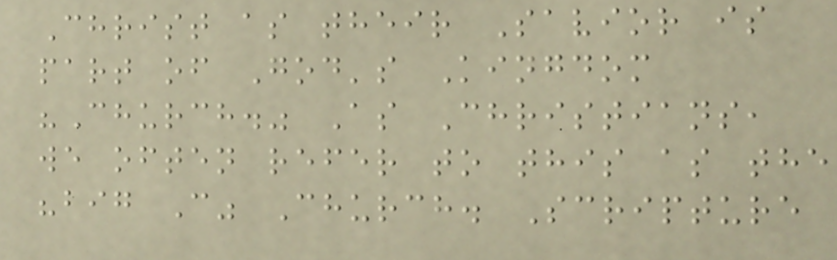Christ as their Savior is
part of God's Kingdom
"Church." As Christians,
we often refer to this as the
"big C" Church. Scripture
